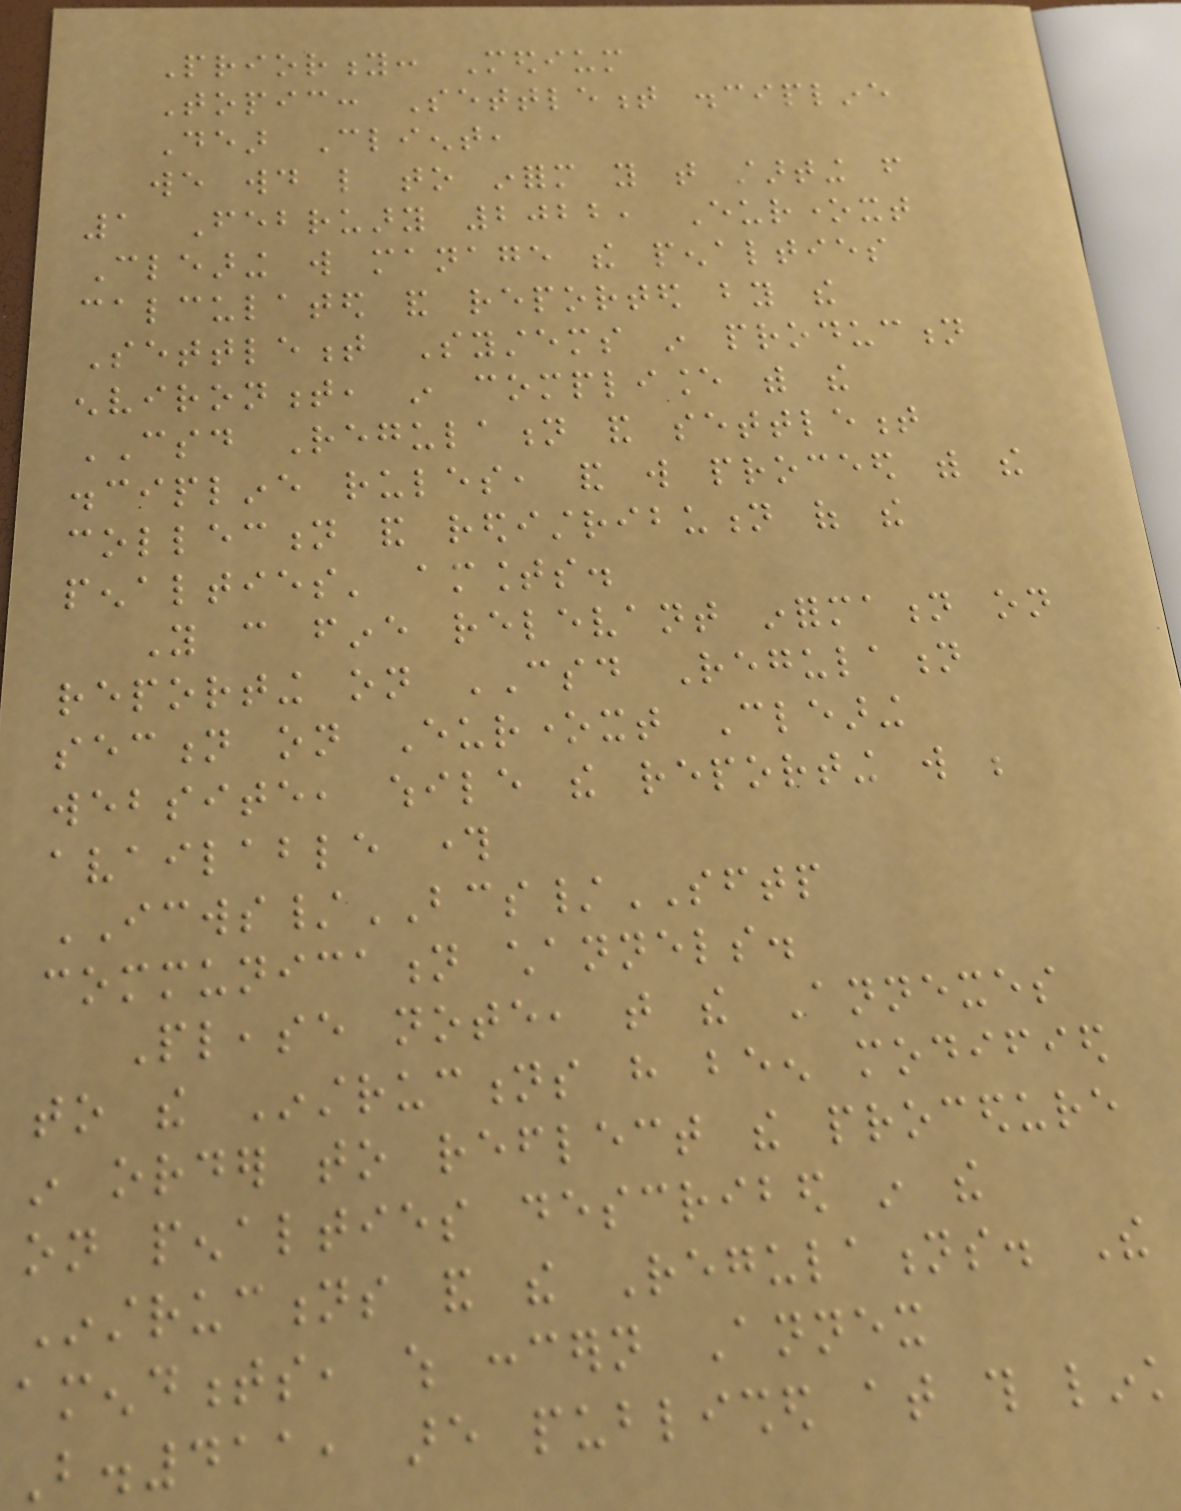Priority: Medium
Topic: Settlement discipline
Dear Client,
we would like to inform you that starting from
1 February 2022, Euronext
Clearing will manage the penalties
calculated and reported by the
Settlement Systems in production
environment, in compliance with the
CSD Regulation and settlement
discipline rules, and will proceed with the
collection and redistribution of the
penalties' amounts.
You can fine relevant information on
reporting on CSD Regulation
section on Euronext Clearing
website, while the reporting will be
available through
ICWS/BCS/SFTP
communication channels.
Please note, that the Annexes
to the Instructions have been modified
in order to reflect the procedure
on penalties described in the
Instructions and the Regulations. The
amendments, which concern Annex
B.411, are published at this link
